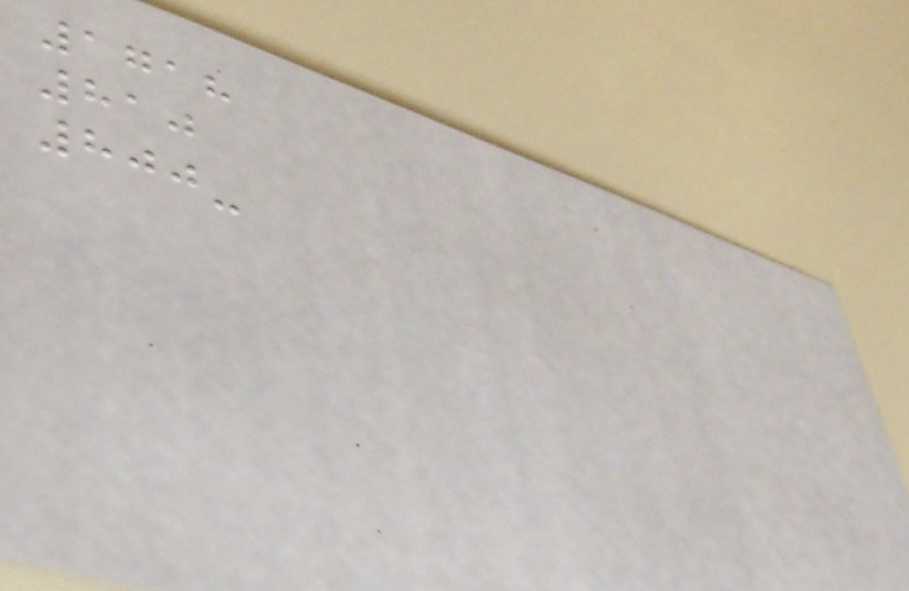1718
810
800-
